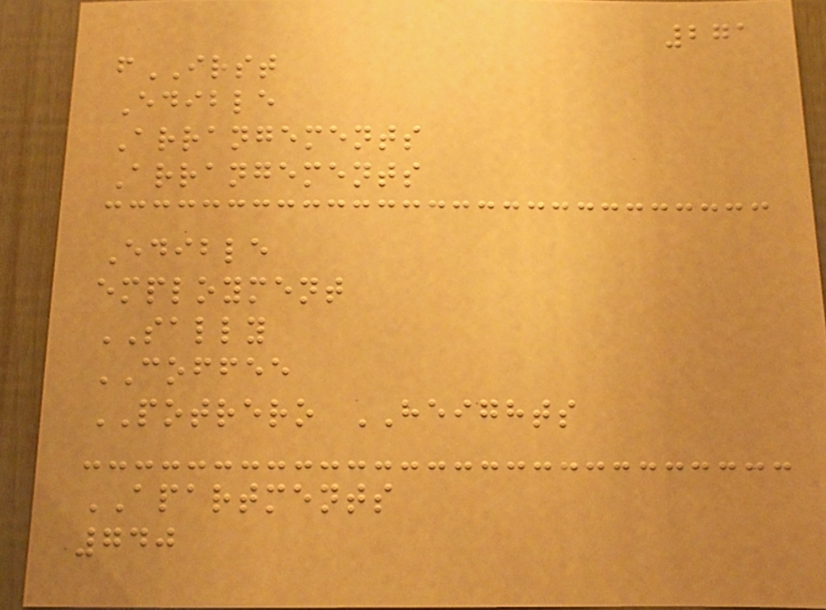271
fIRST
Edible
Arrangements
Arrangements
Edible
employment
SALLY
COFFEE
POTRERO HEIGHTS
APARTMENTS
740
